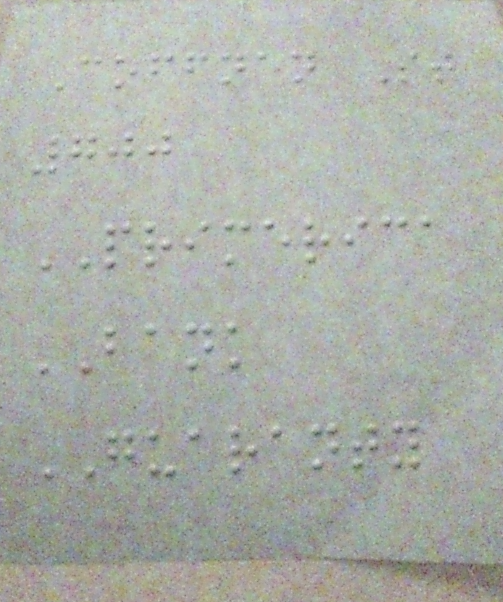Coffnan St
700
PRIMERICA
BANK
GUARANTY
